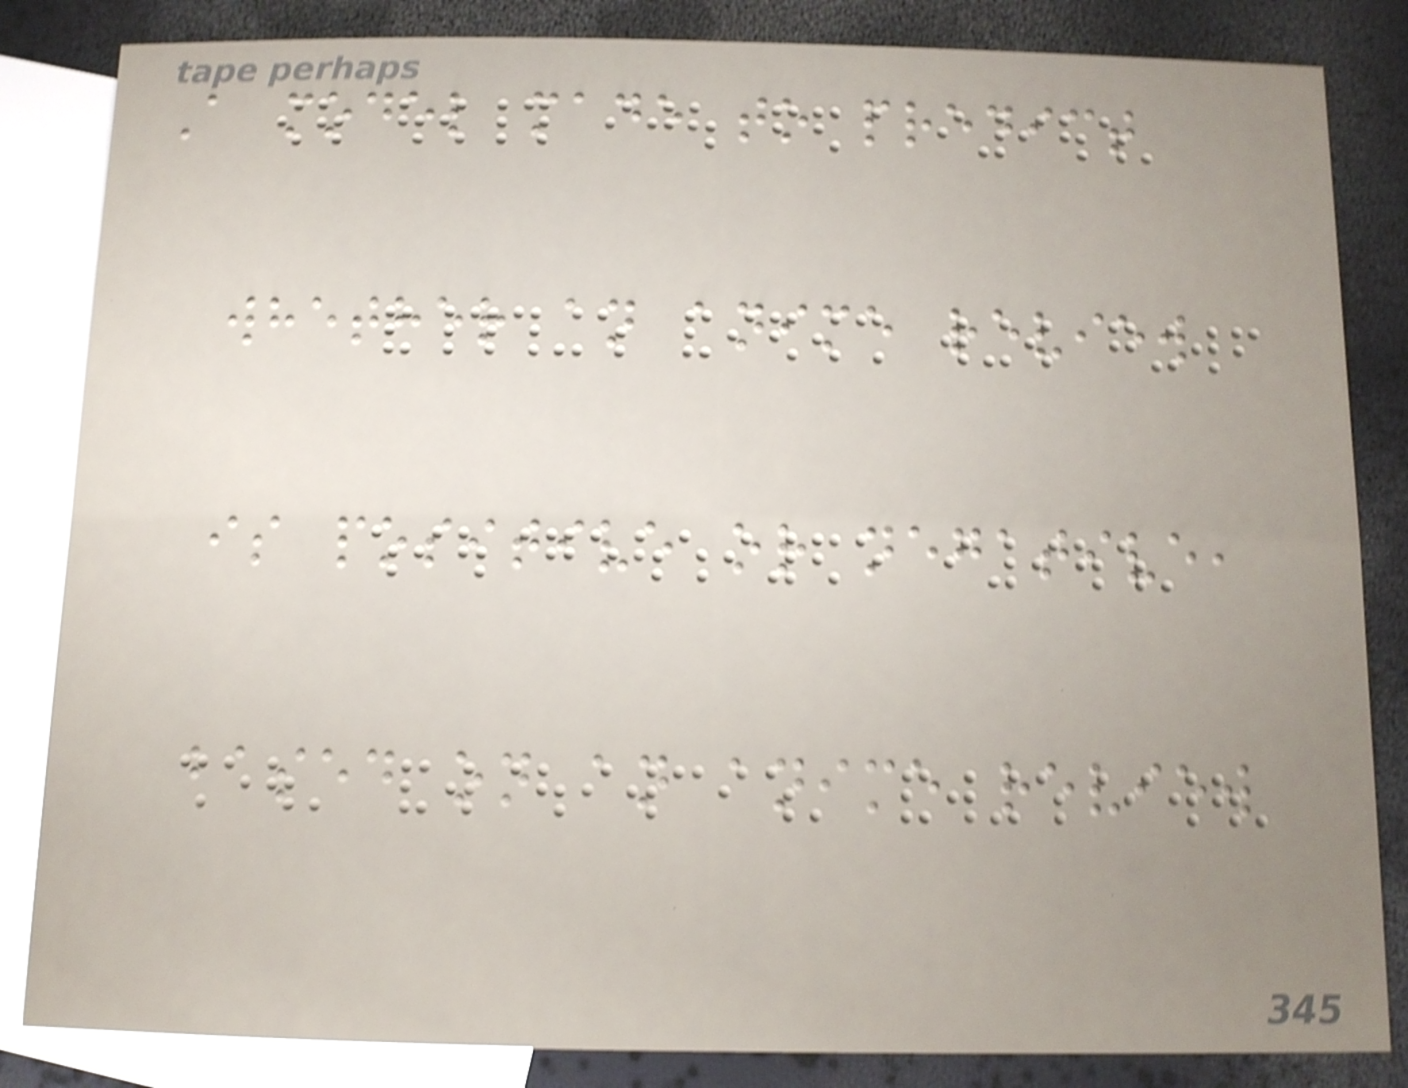A model made to predict
whether an anime review
is positive or negative,
based on an anime review
